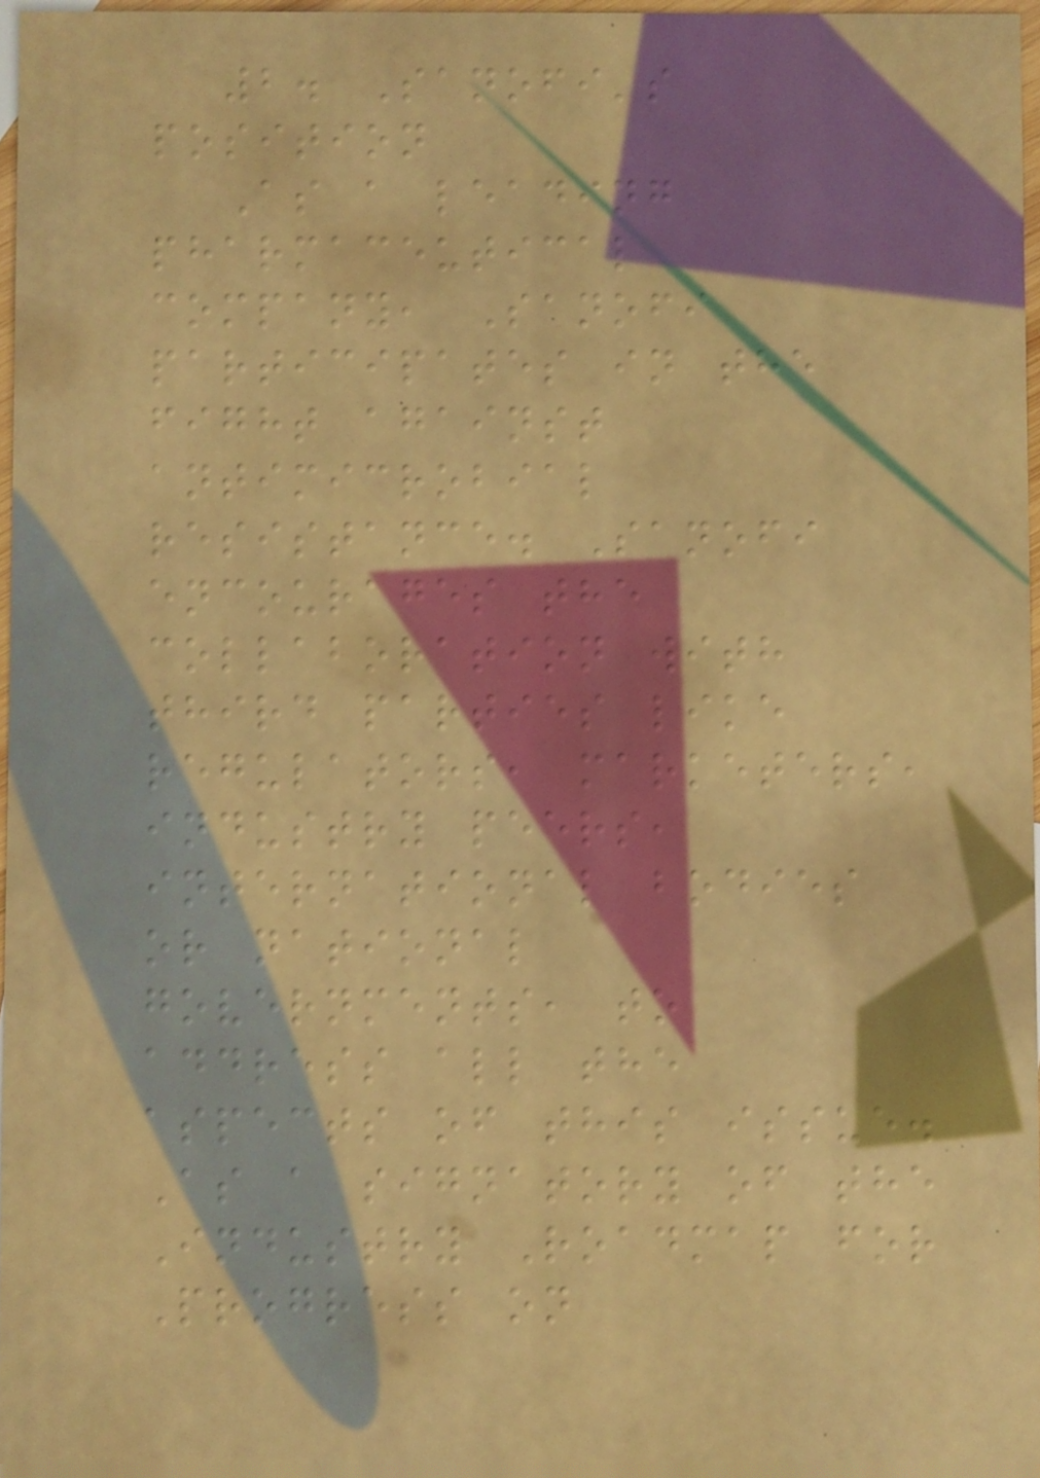2. Sanofi's
position
As a leading
pharmaceutical
company, Sanofi
participates in the
fight against
antimicrobial
resistance. Sanofi
encourages the
collaboration with
third parties like
regulators, marketers,
industry peers,
international bodies
or national
governments, to
address all the
aspects of this issue.
As a signatory of the
Industry Roadmap for
Progress on
